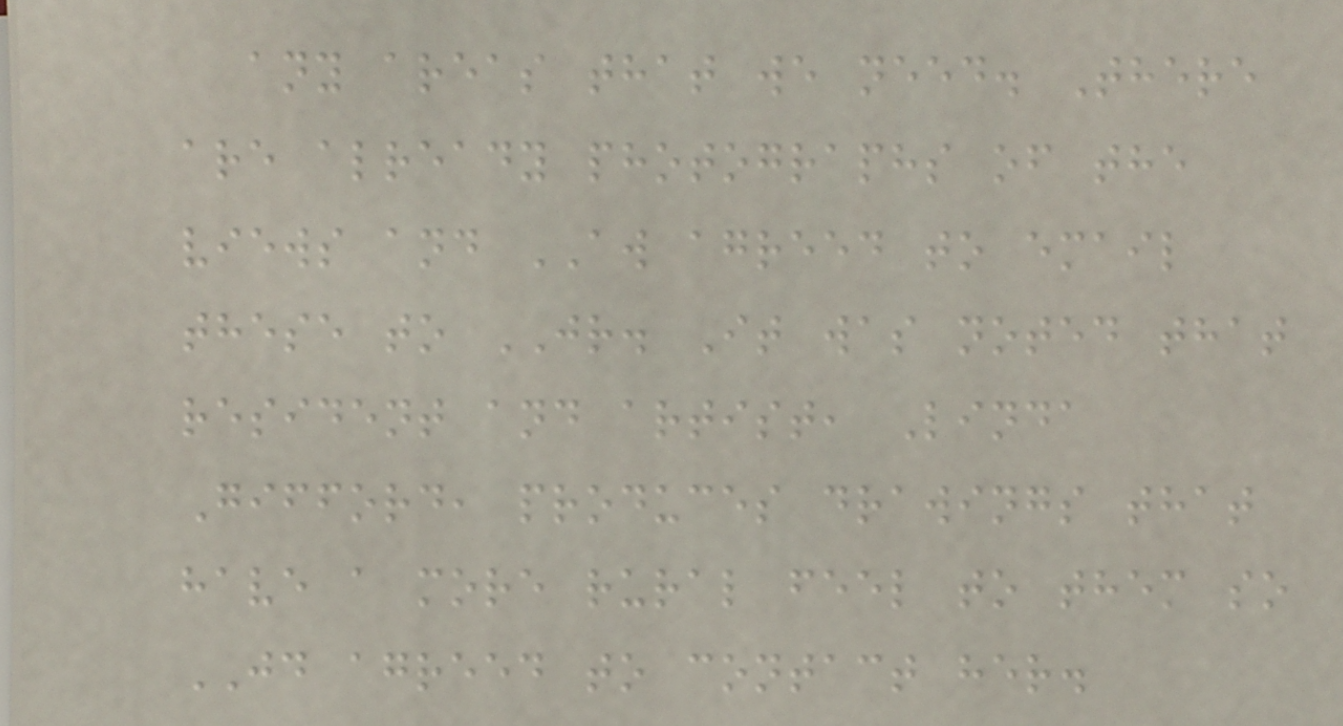any areas that we need. There
are already photographs of the
views and AW agreed to email
these to JR. It was noted that
resident and artist, Linda
Gifford, produces drawings that
have a more rural feel to them so
JD agreed to contact her.
